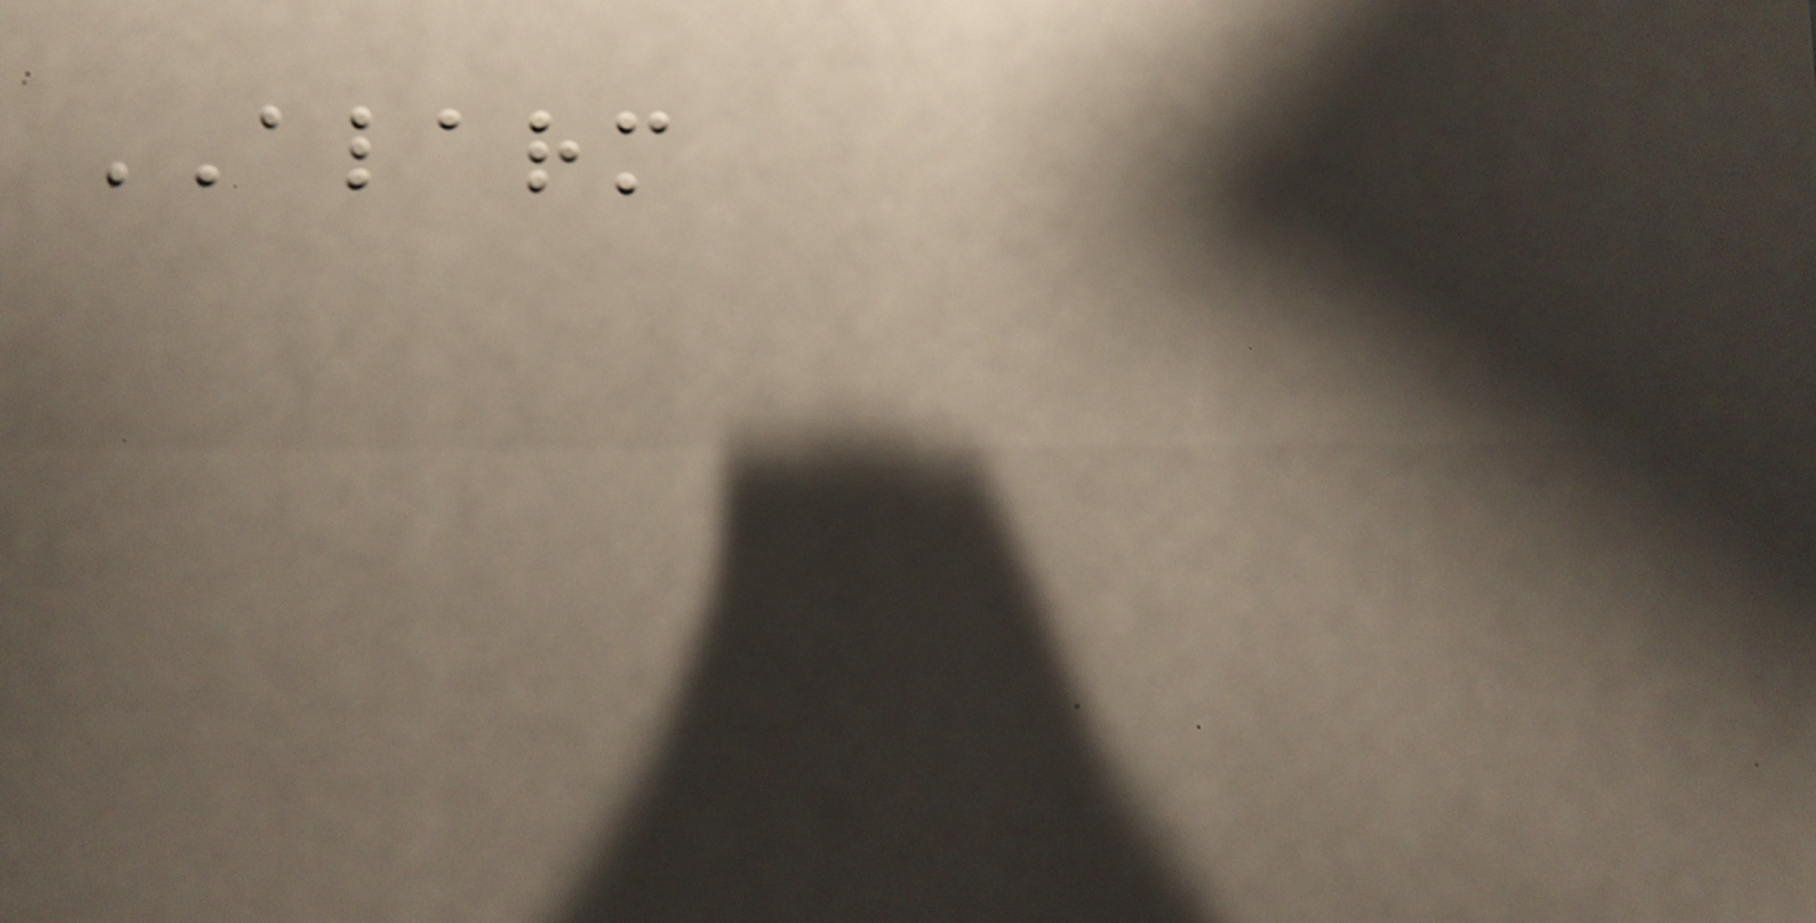ALARM
